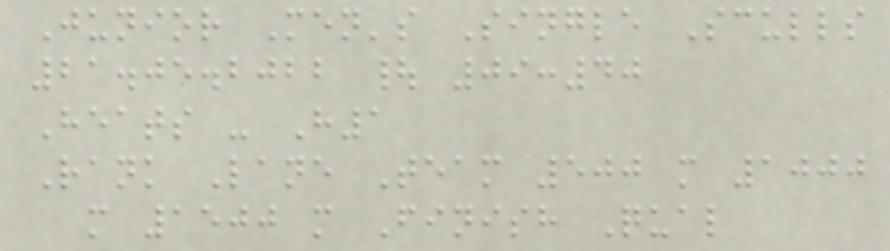Junior Men's Single Sculls
21.05.2022 | 09:40
Heats - H1
Rank Lane Team 500 m 1000
m 1500 m Finish Qual
